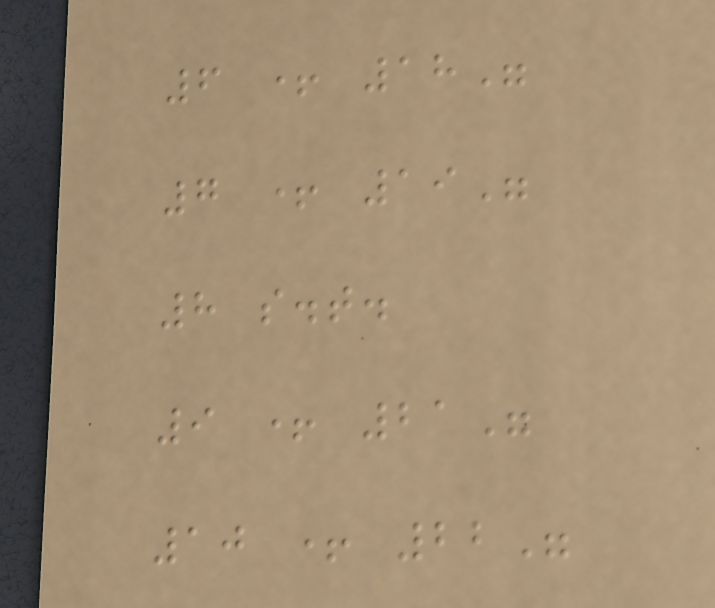6 + 18"
7 + 19"
8 s.t.
9 + 21"
10 + 22"
